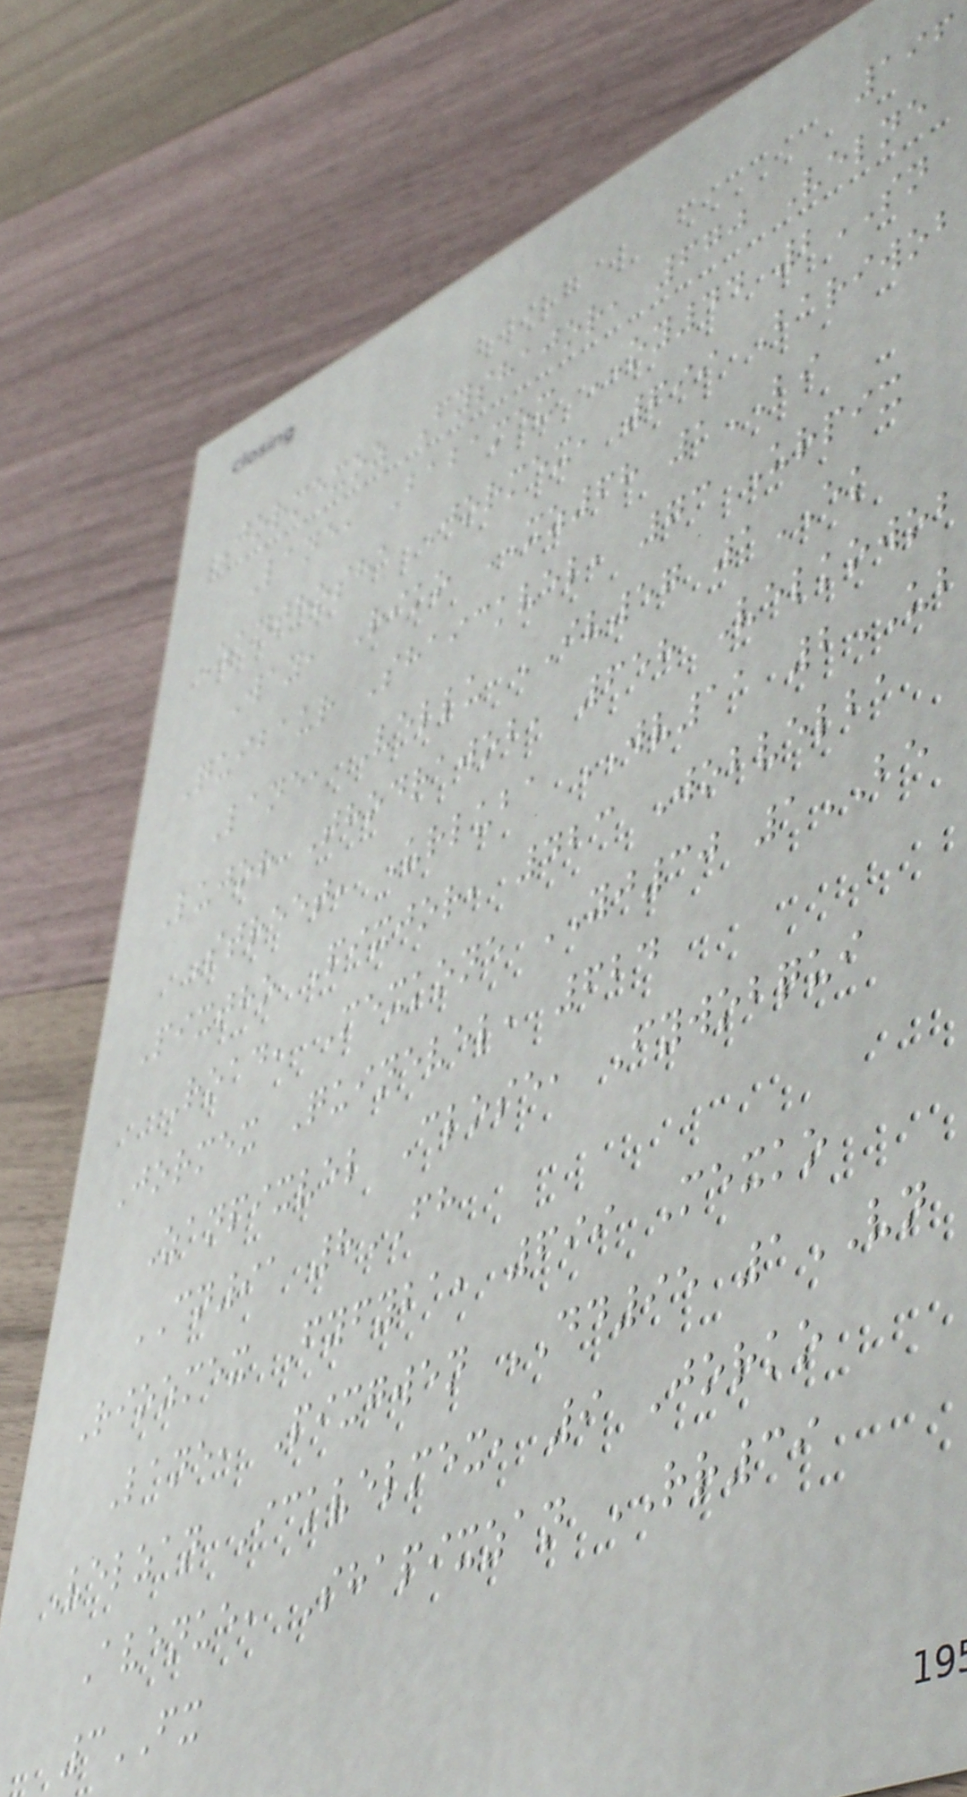196
Jormexoz Fyshajor, 670 Velne
Lane, Babamex OY44 2SN
Zanthosha Jormex, 699 Bariwob
Way, Riko XZ68 1BI
Quibaur Shaickvel, 73 Urpix
Lane, Vellu IV57 1EK
Lujor Thodrawob, 658 Velkowob
Street, Urluba WV11 2UB
Pixtho Pixjor, 423 Wobvelba
Road, Mexkone YJ30 1BE
Jormex Quinevel, 624
Zanpixvel Close, Fywobqui
CN91 8FH
Riozmex Fyfyba, 699 Mexko
Lane, Pixgwen DD95 1VN
Velzan Ickvelmex, 9 Jorko
Avenue, Shapixzan RR39
3FX
